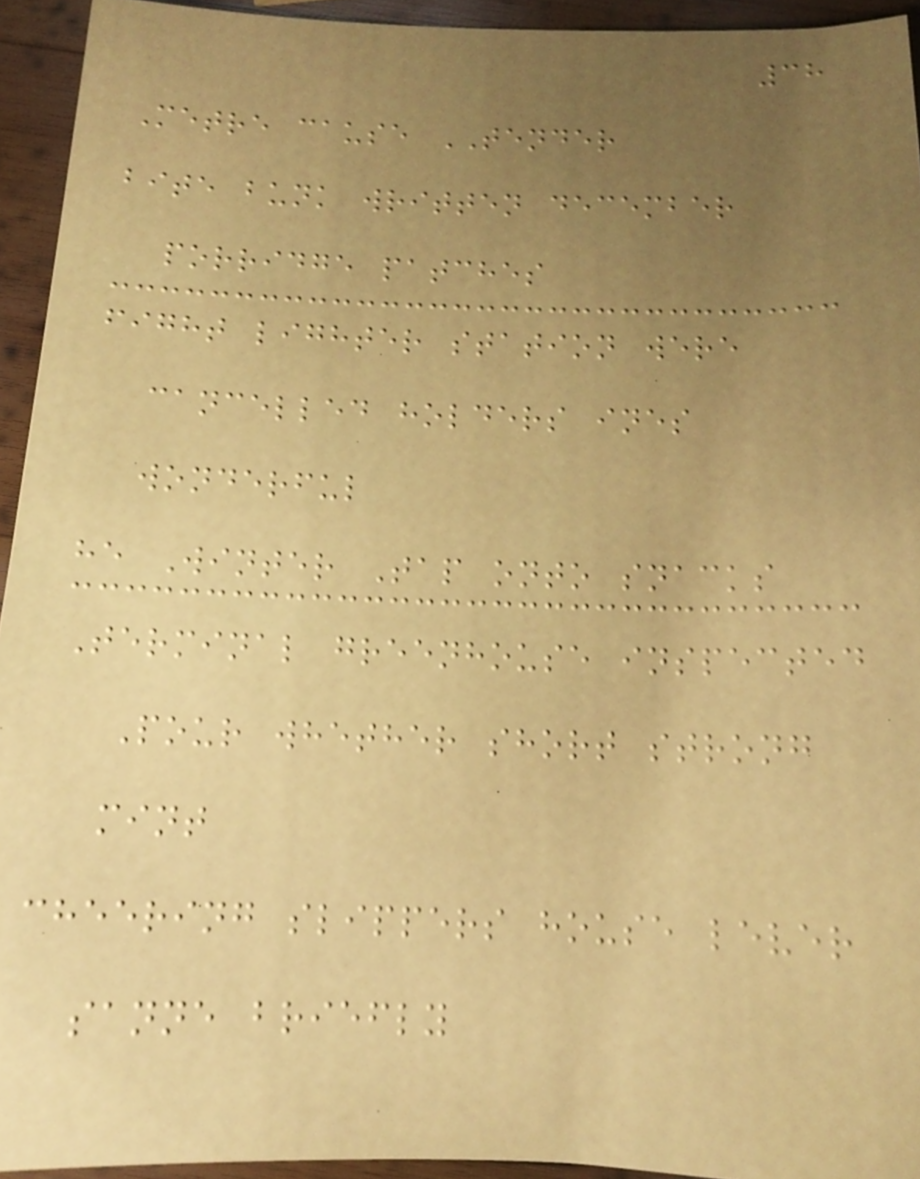38
Metre cause TENDER
bite bunk written december
porridge patches
fight lighter station were
cancelled holders ines
wonderful
he Winter Tap onto snacks
Terminal greenhouse inspected
Pour whether short strong
mint
cheering slippers house lever
sanne briefly
